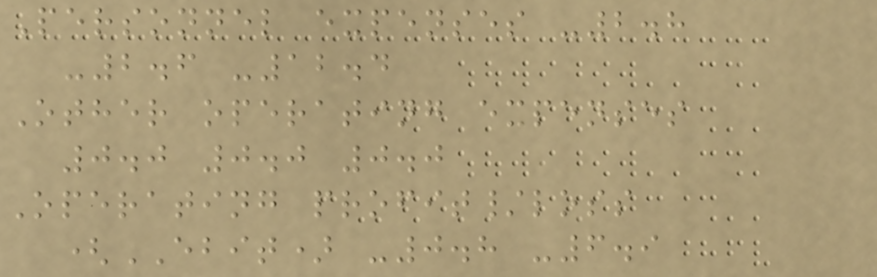Personnel expenses -2.8
-2.6 -12.4
Other operating expenses
0.0 0.0 0.0
Operating profit/loss
(EBIT) -0.8 -6.9
